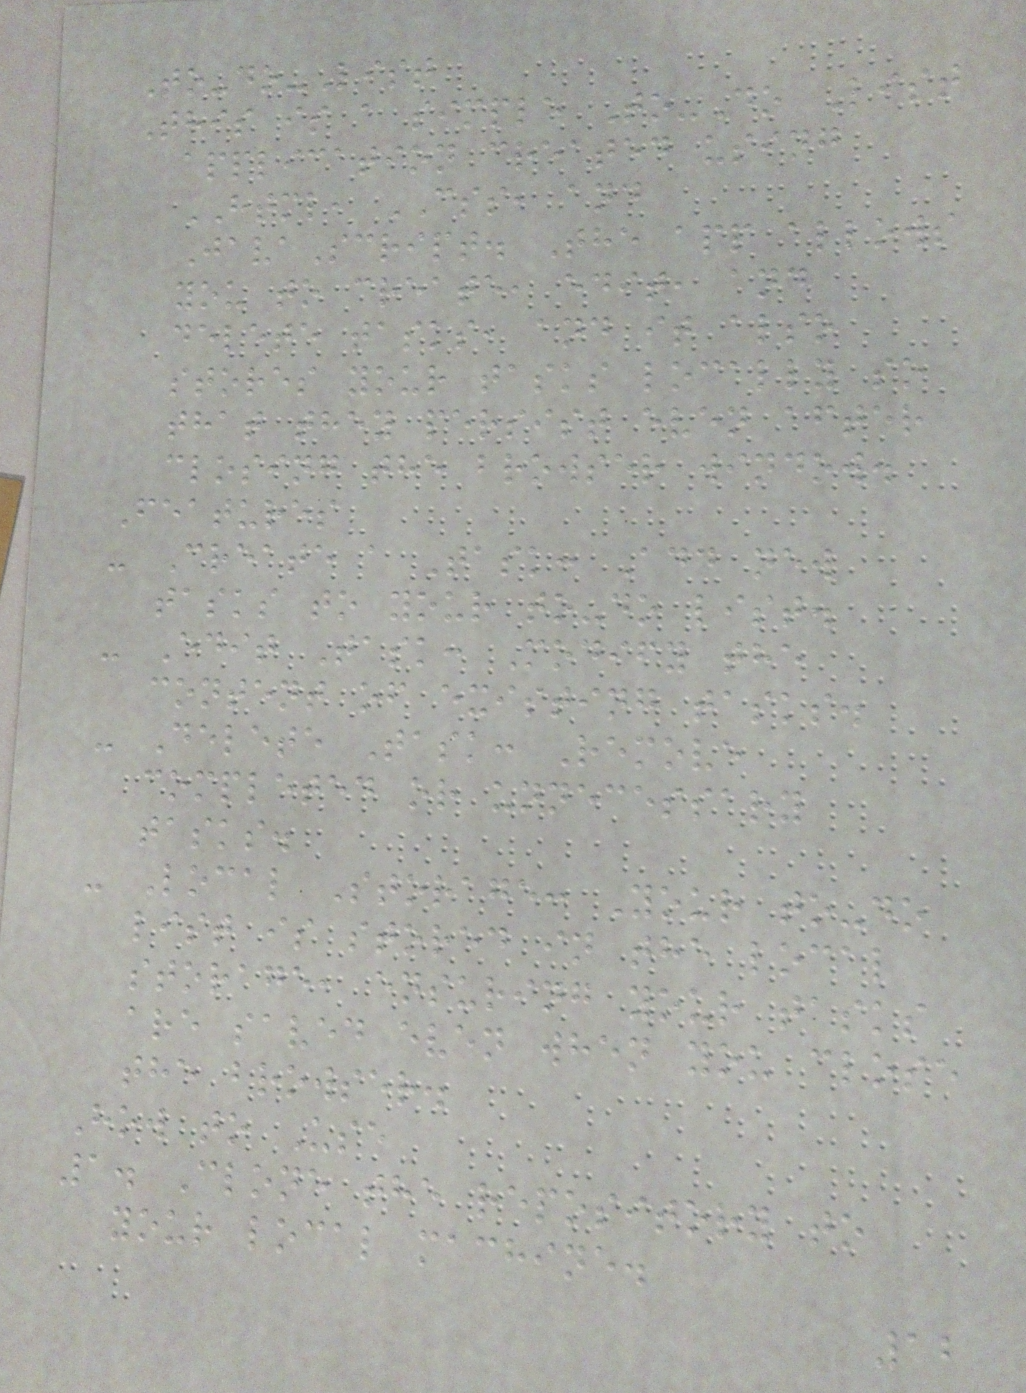To-do-List
This is a simple To-Do List
application created using
HTML, CSS, and
JavaScript. The app allows
you to create, edit, and
delete tasks, and it also
stores your tasks locally so
that they persist even after
closing the browser window.
Features
- Create a Task: Add new
tasks to your to-do list.
- Edit Task: Modify the
content of existing tasks.
- Delete Task: Remove
completed or unnecessary
tasks.
- Local Storage: Your to-do
list is stored in the local
storage, ensuring your tasks
are saved even when you close
the browser.
How to Use
1. Clone the repository to
your local machine.
12
